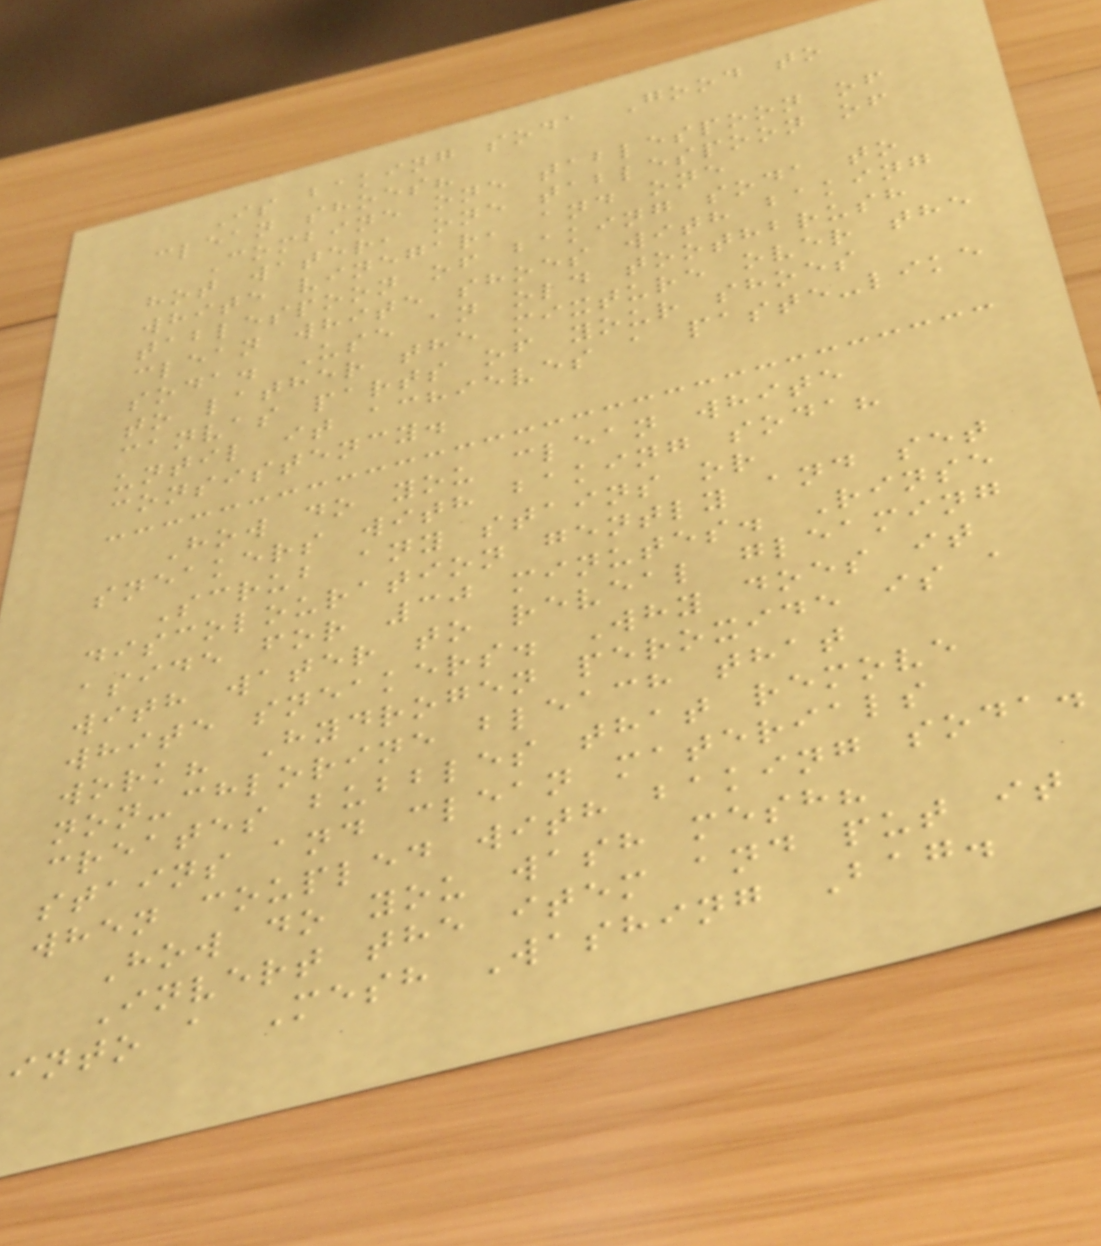Is baking soda Good to
clean shoes?
Combine one tablespoon of
hot water, one tablespoon of
white vinegar, and one
tablespoon of baking soda to
clean white shoes with baking
soda. Use an old toothbrush
to lather the mixture over the
canvas parts of your shoes
until it achieves a paste-like
consistency.
How do you clean white
sneakers with baking soda?
Scrub any stains or
discolouration gently and set
aside for 30 minutes. Rinse
with water to reveal gleaming
white sneakers. Why does it
work? Hydrogen peroxide is a
non-chlorine bleach that
creates bubbles that remove
stains and clean materials
when coupled with baking soda.
How do you wash mesh?
Invert the item and put it
into a Mesh Washing Bag.
